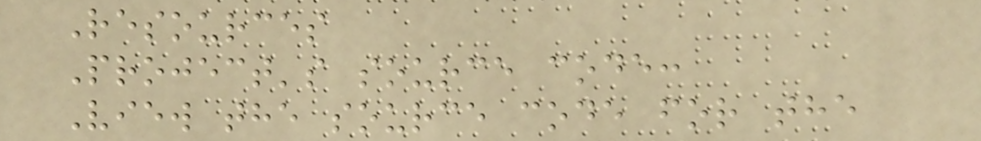Resources
Project's source code:
View the source code for the
